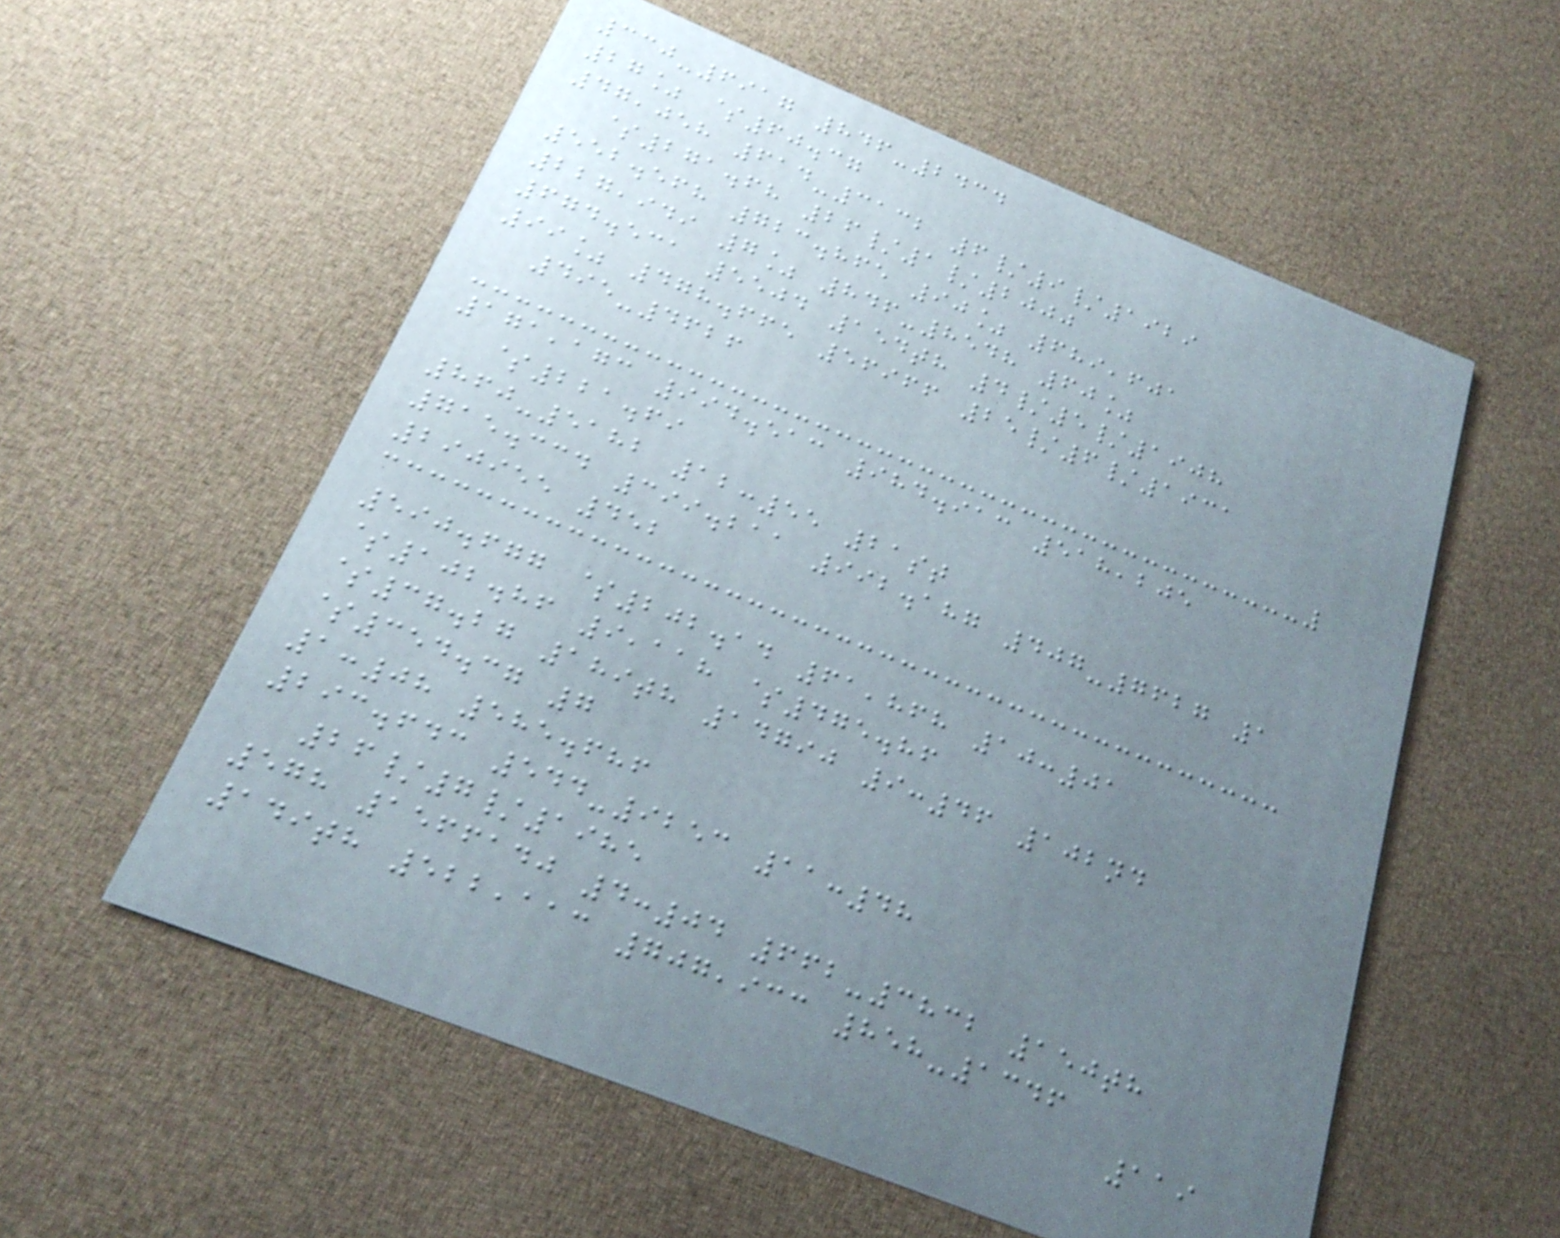330-6917 846-2434
27% $60.37
47,058 614-3132 6/9/1929
$271.68 26/1/2000
552.568 723.865 90% 689,601
227,949 7% 846-8548 60%
674.531 5504 154th 4/5/1908
99% 478.665 56966 25/6/1931
495-4626
171,173 994.513 984.913 518,205
$221.69
860-5182 12:55 21st
715.334 399.211 992.187 407-7627 1
290955 452
590.677 $202.14 61,868 10:01
$102.86 9,118 $475.86
$37.27 189th 14790 9:46 102nd
$354.37 7
1:08 585.686
293.643 544-9253 11:48
26/7/1985
578 1566140 4:04 662-3832 150th
149th 522,113 707,933 858-1346
119
